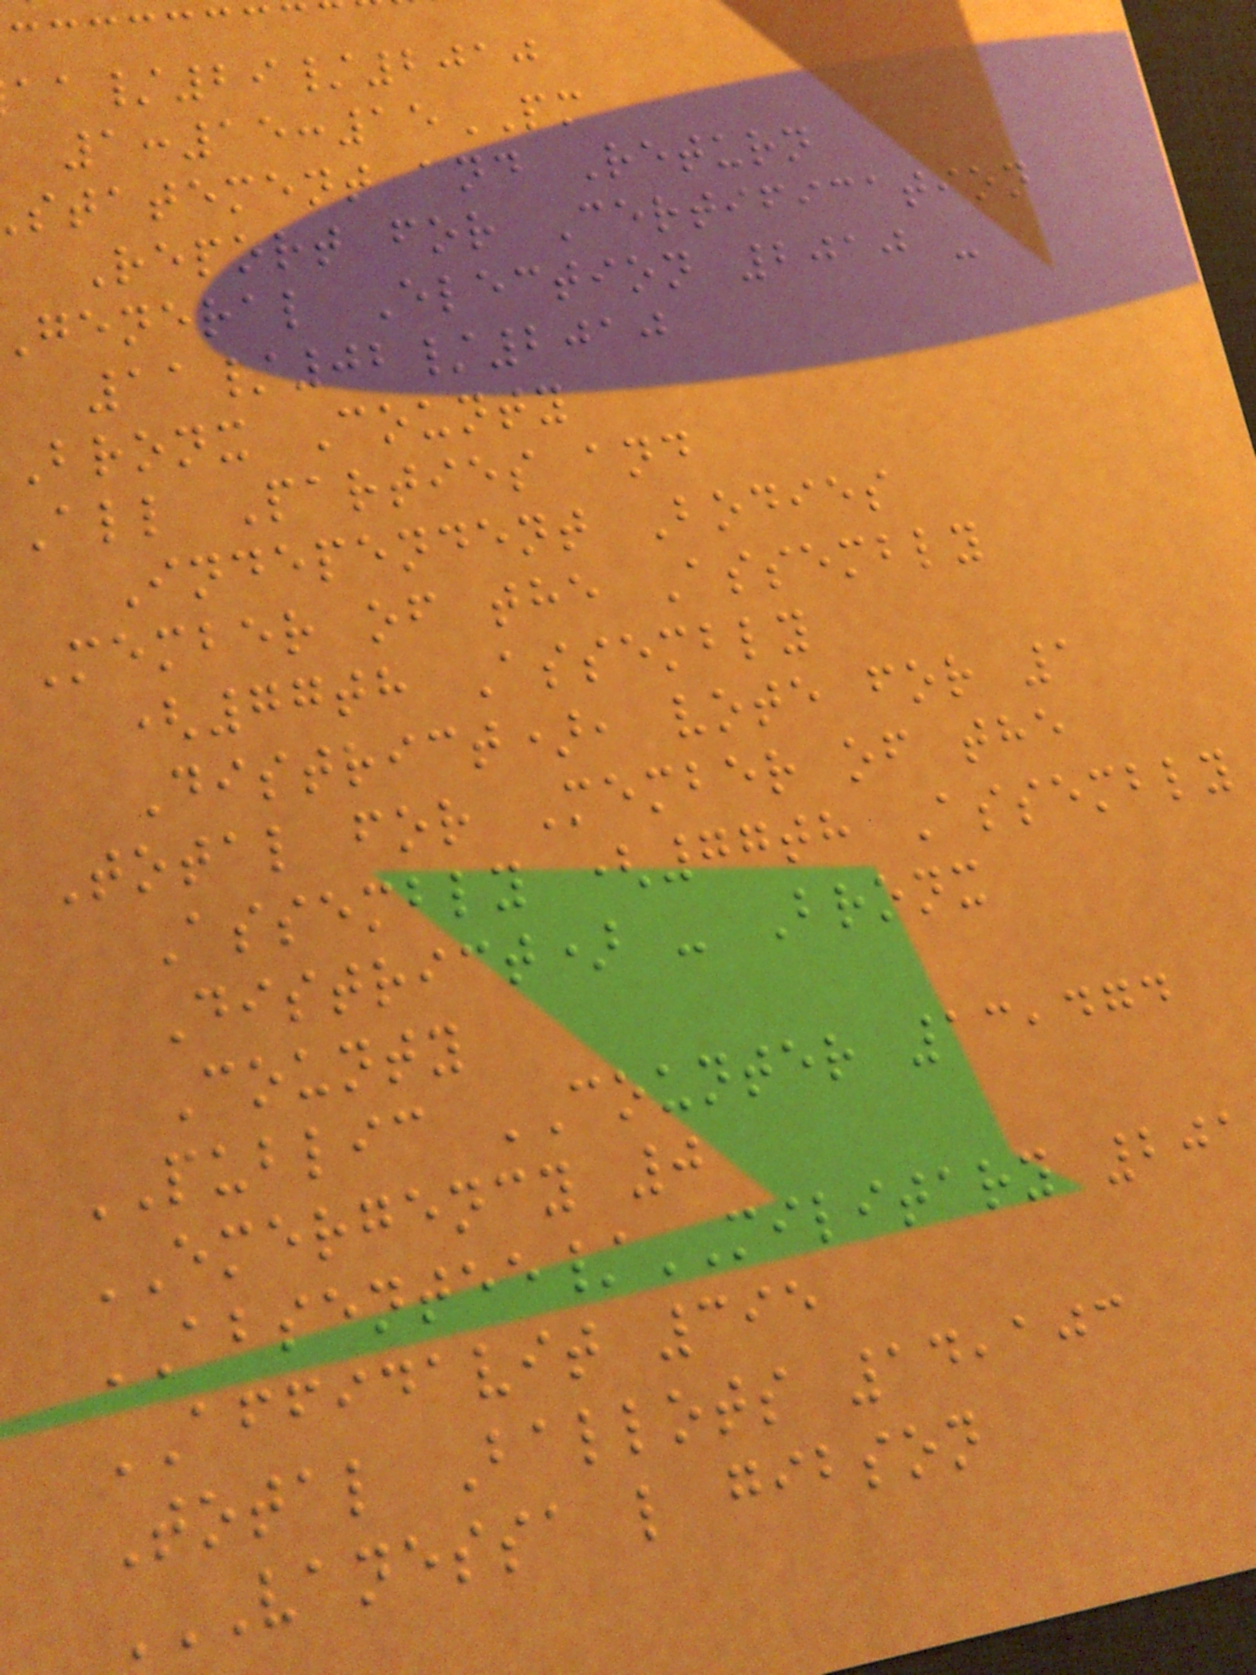/29/2010
1:15:15PM
statement and Return
Report for Certification
general Election 2010 -
11/02/2010
Bronx County
All Parties and
Independent Bodies
Member of the Assembly
(77th Assembly
District), vote for 1
Total for Member of the
Assembly (77th Assembly
District) - Bronx
County
PUBLIC COUNTER 13,474
EMERGENCY 0
ABSENTEE/MILITARY 201
AFFIDAVIT 395
Total Ballots 14,103
VANESSA L GIBSON
